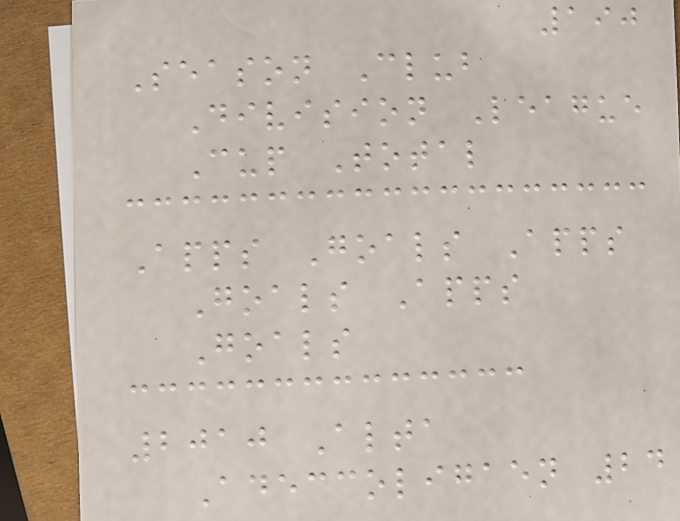190
Season Club
Division League
Cup Total
Apps Goals Apps
Goals Apps
Goals
2010 Alta
Adeccoligaen 24
